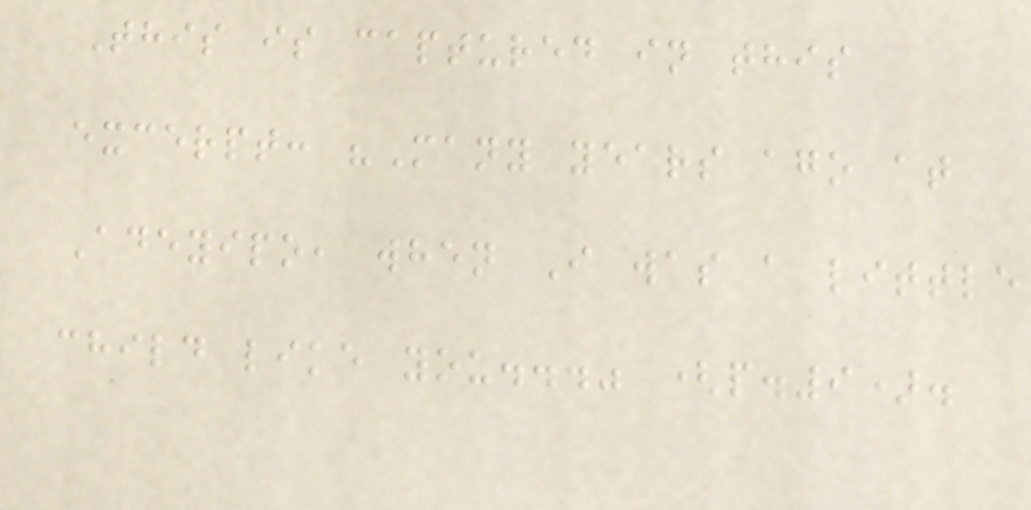This is captured in this
excerpt: "Many years ago at
Adeyipo, when I was a little
child like you..." (p.9).
